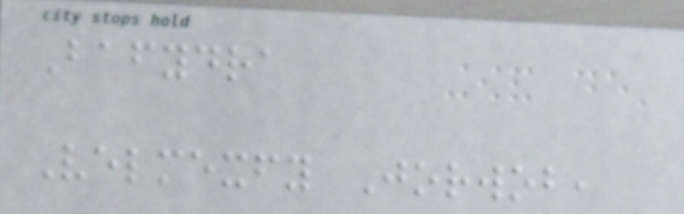Bafydra
Velmexfy Jorwob,
